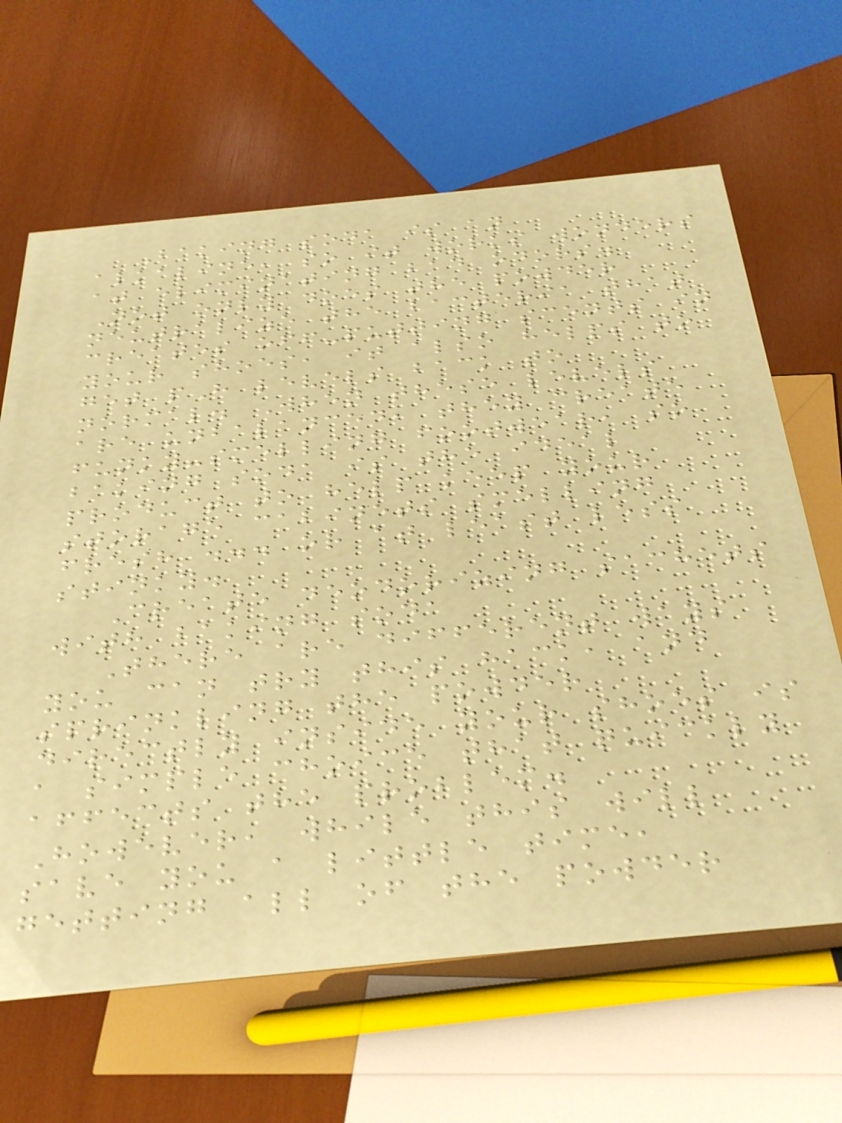Baking soda is an
alkaline, so it works wonders
at eliminating bad odors.
Not only does the powder
neutralize the bacteria that
creates off-putting scents in
your shoes, it also helps to
get pH levels back to
normal. When these levels
are unbalanced, they create
funky-smelling footwear, so
baking soda is the ideal
product to help keep your
storage cabinets smelling
fresh ... or at least less
stinky.
Create deodorizing sachets
with baking soda
There are different ways
you can try this hack, and
sprinkling the powder
directly inside your shoes is
a simple choice that quickly
affects the problem.
However, while this will
save you a little time,
getting all of the powder
